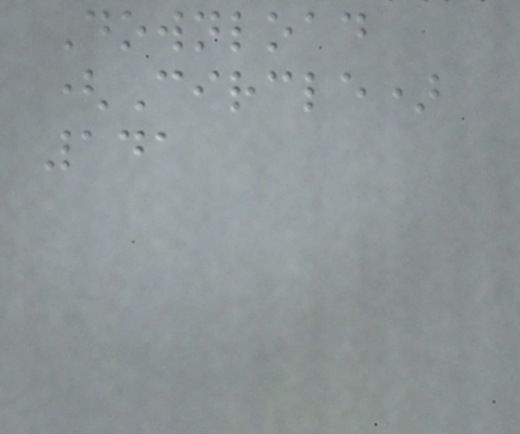Download
(Circle)
141
